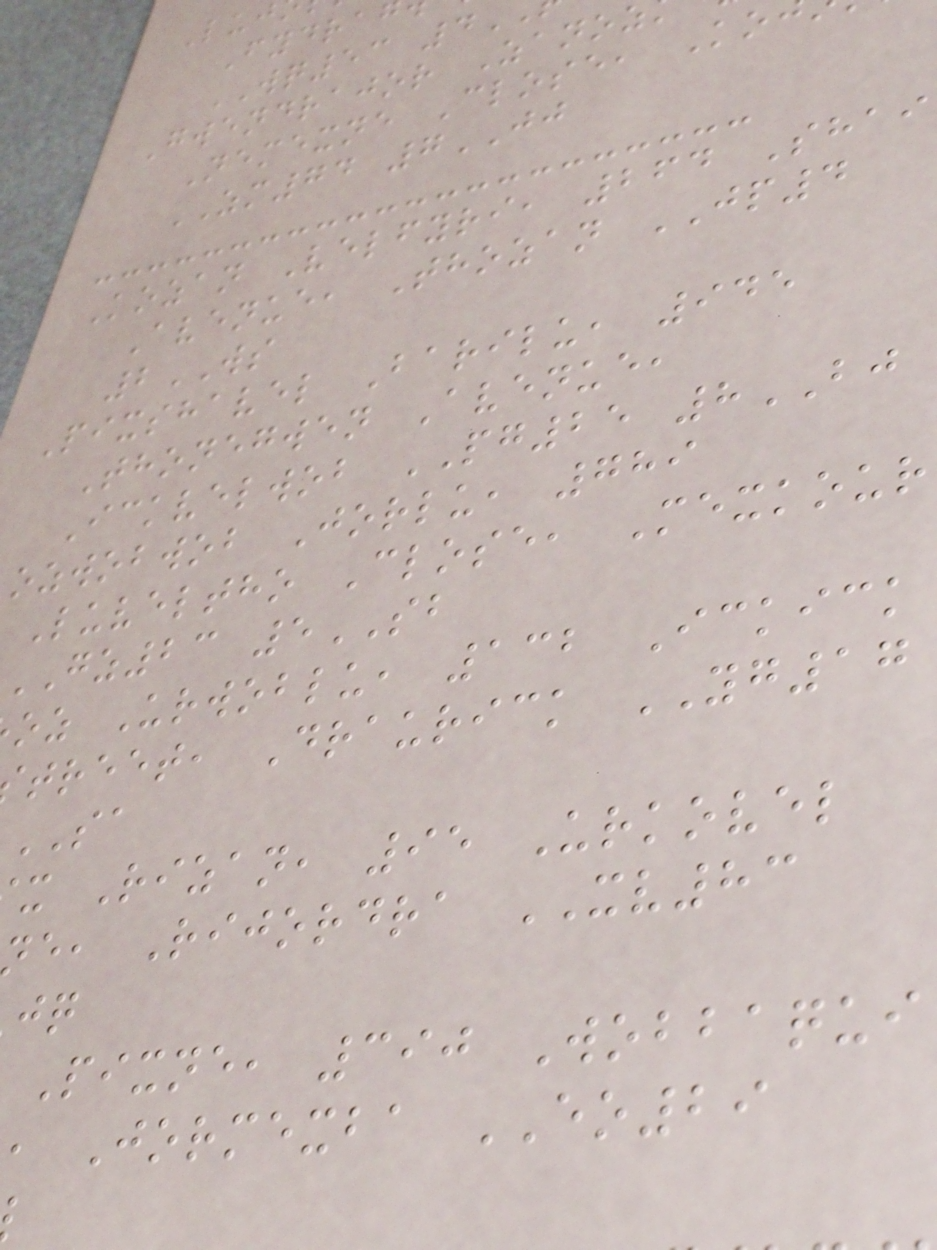Fydra
WQ53 4
Gwendrajor Zanoz
Nemexne Close, Ko
ZM74 7JJ
Kozan Velfyri, 264 Shai
Avenue, Thozan JP4
2WS
Pixshavel Barilu, 945
Thonegwen Avenue,
Ickvelwob PG25 8BJ
ozwobwob Jorlu, 789
Luveltho Close, Mexkour
GZ23 5SB
oz Urwoblu, 132 Ickick
treet, Draurick YG17
SA
x Rizan, 95 Urkovel
e, Rijordra XV83
Pixne, 390 Wobbaqui
, Jormexba EO29
